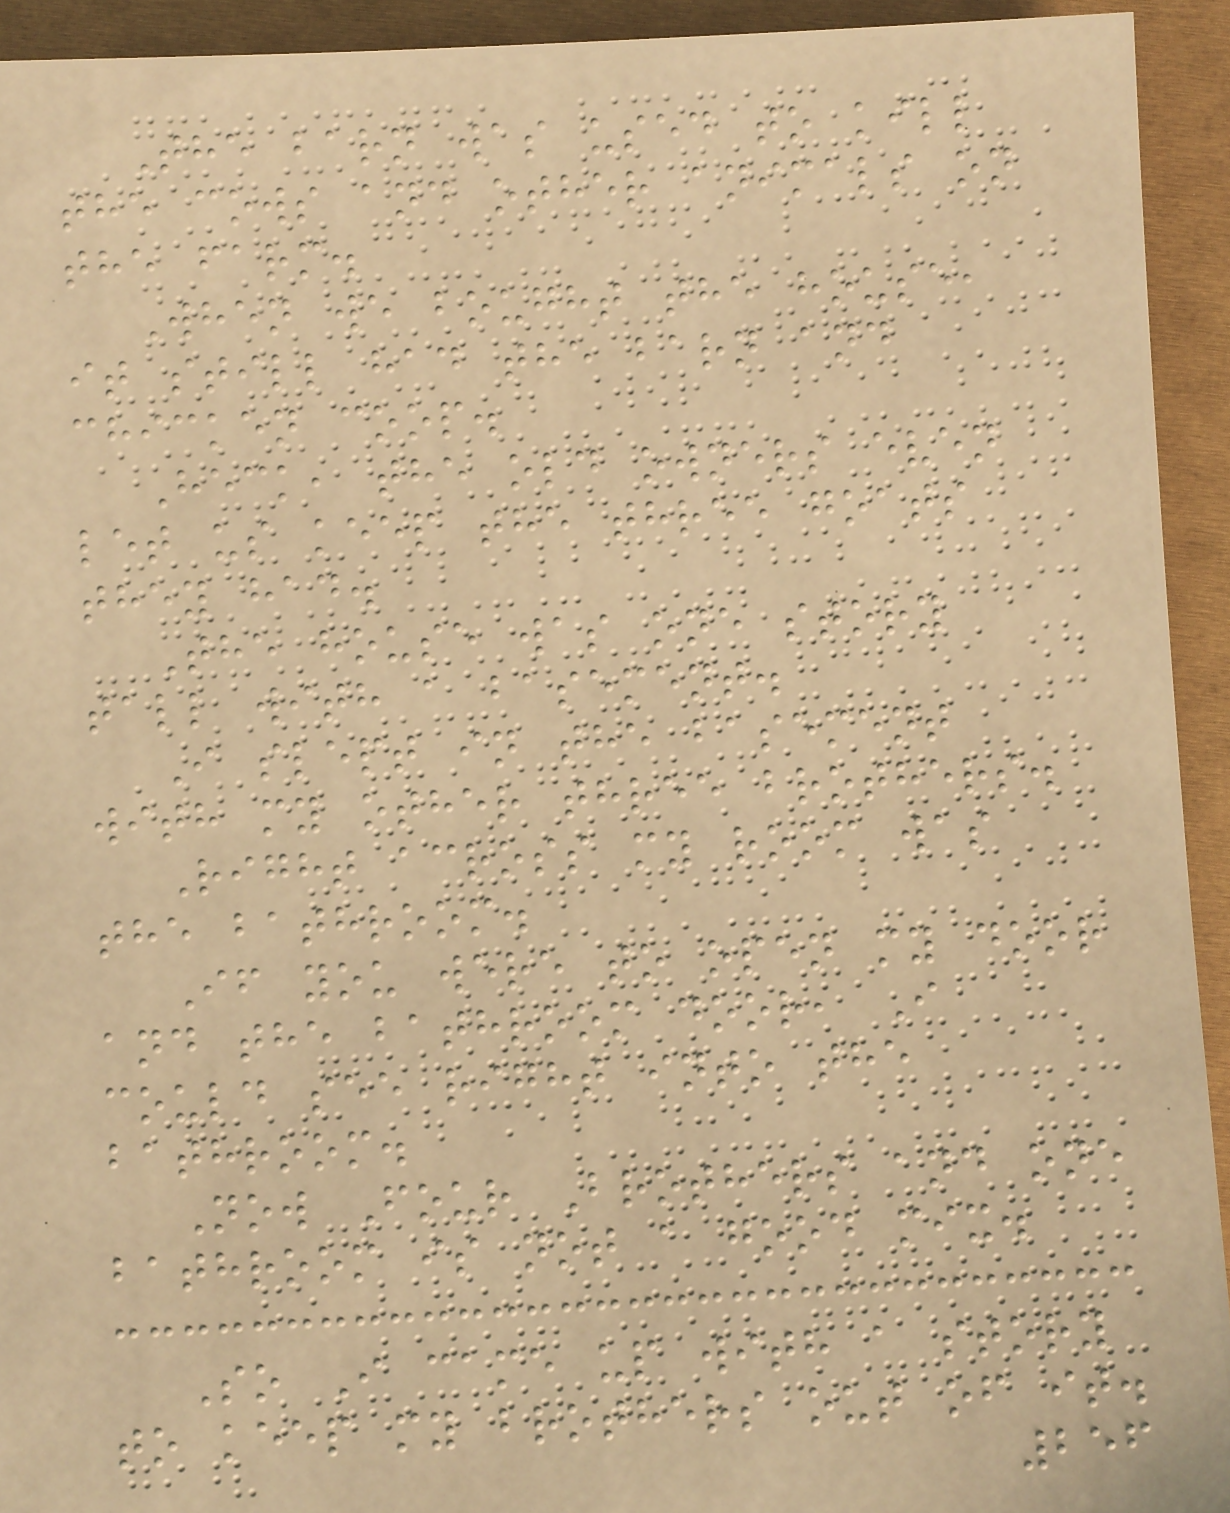The barn was used to kill
the cows and other animals on
the farm.
When we bought the house,
it still had the barn and
chicken coop.
Heck, the old owners even
let us keep the three goats
they had.
The house was one story
tall with a basement.
I slept in the basement
with my other three brothers.
Right across my room was
the bathroom.
If you were to open my door
and the bathroom door, I
could see right into the
bathroom.
Now Four Brothers and one
bathroom is not a good mix.
So I came up with a story
to keep my brothers out of it.
256
